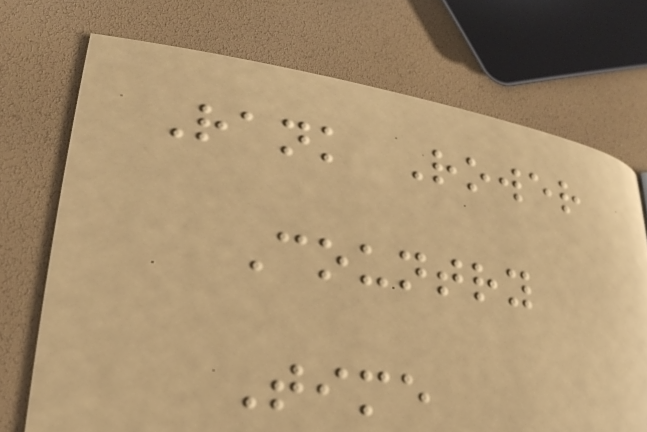Rank Rower
Country
Time
